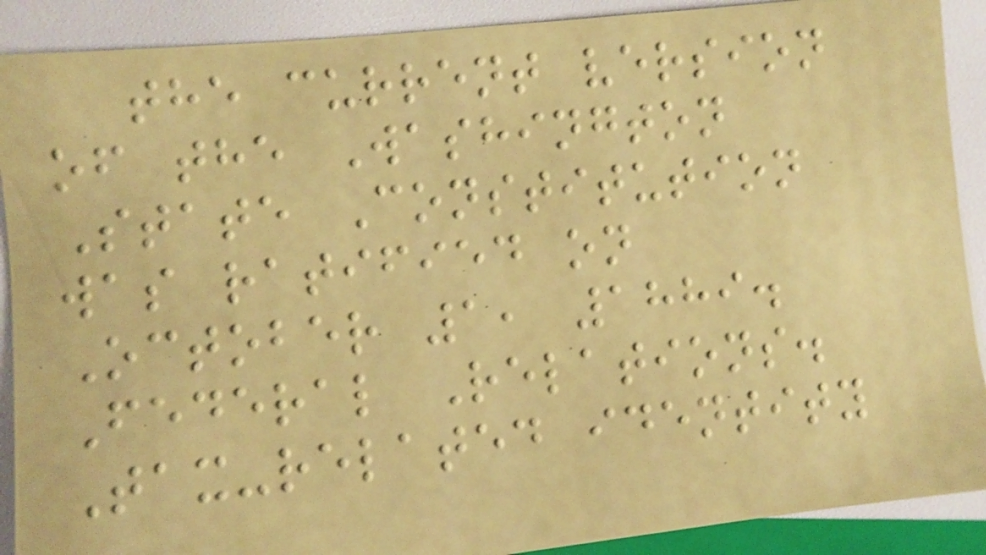the current version
of the Washington
State Constitution
was ratified on
October 1, 1889.
Federal Relations.
Tax-related identity
